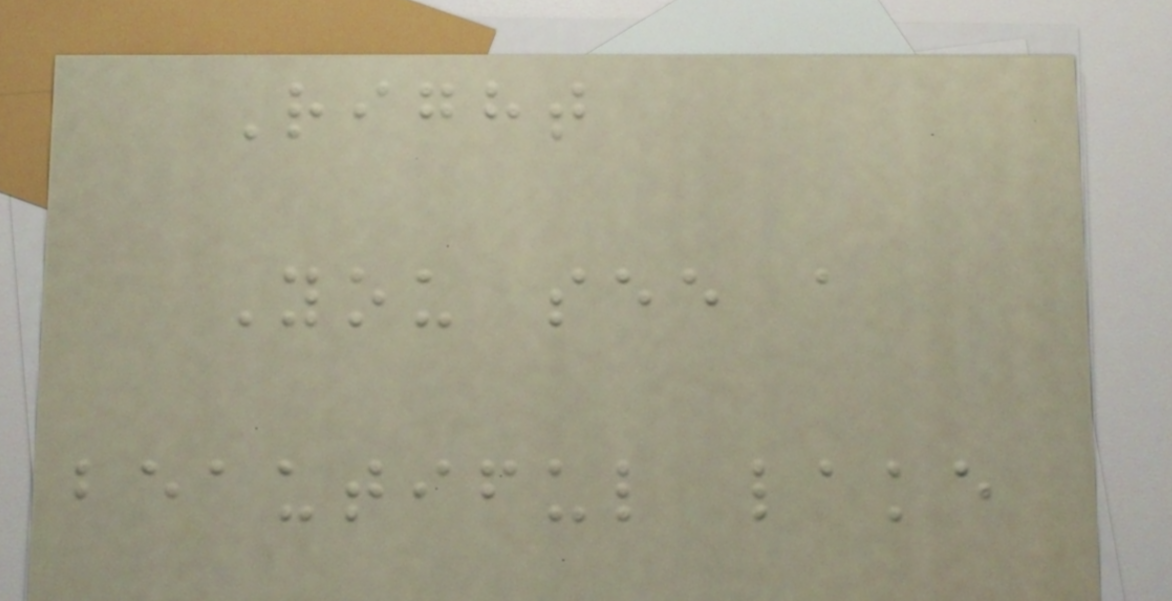Right
You see a
beautiful lake
